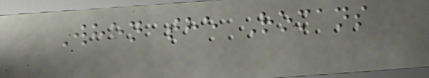When the Romans
